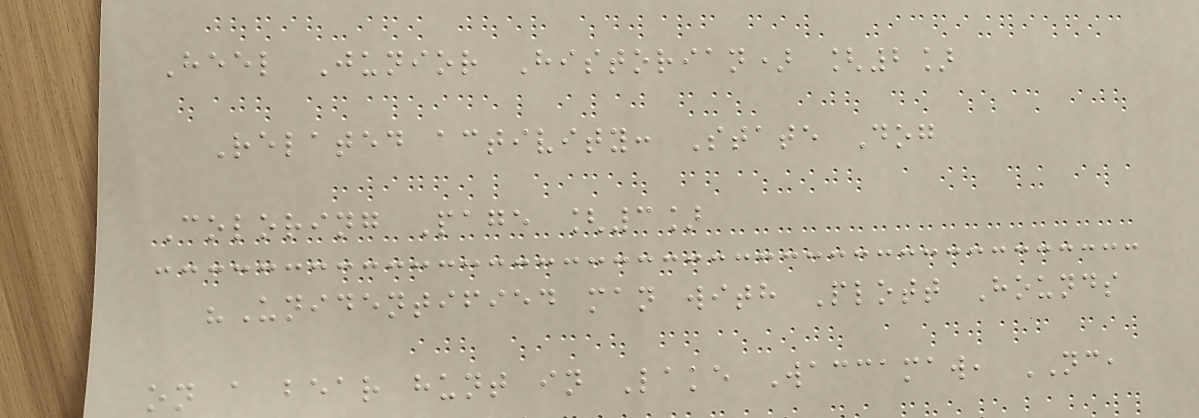Heel Junior Historian) [2]
Related activity: State Dog
Coloring Page [3]
"Unidentified man with Plott Hounds
on a bear hunt in Lake Waccamaw, NC,
